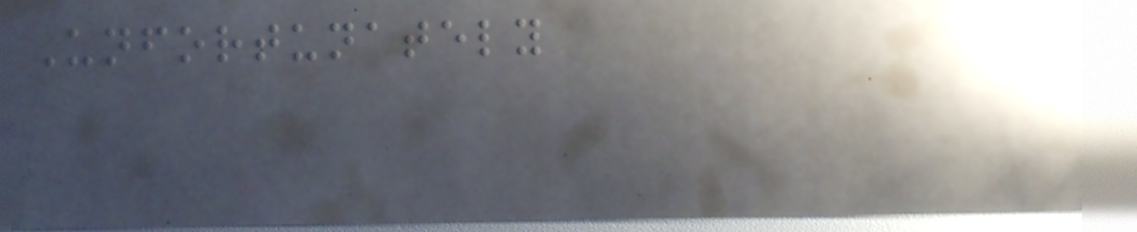Unfortunately
